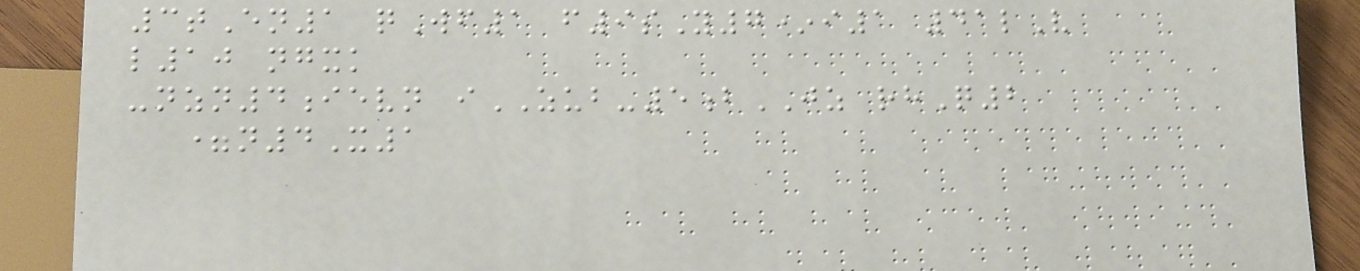3tEn1 qWf1 f9sY7*i1 41lV
l10 ngxk
-nzn4ievn iZUB-5bJZ rhQ2
=n4X1
